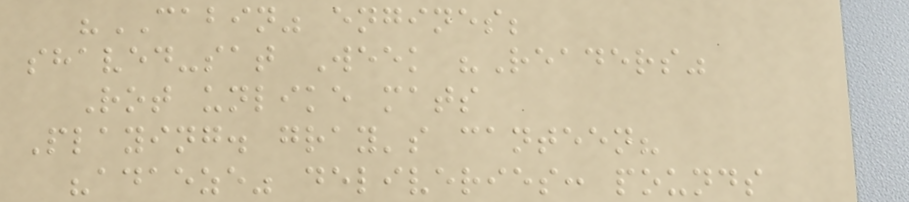"CABIN" engines;
shaved-sat Week "Readers"
Rot unlike mats
Playing. gray's canteen?
"adaeze" deliveries: pounds
